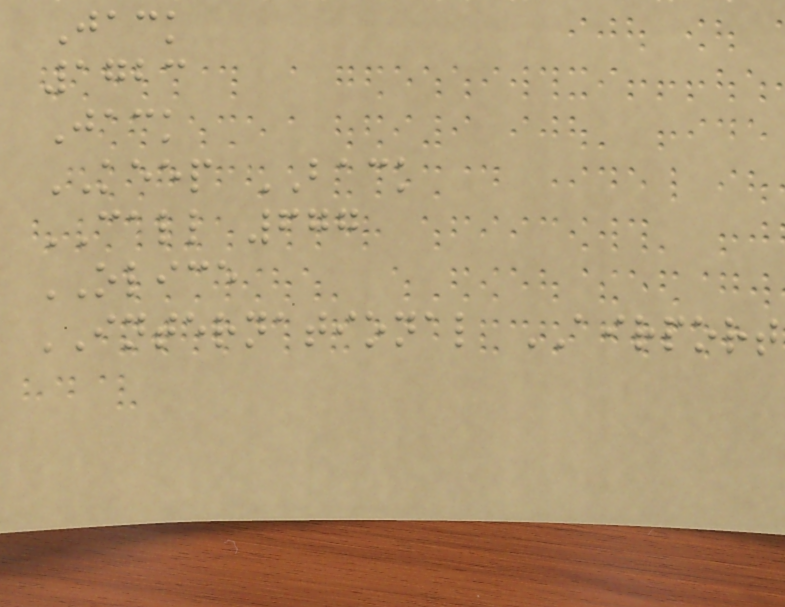Jack
1723
Jack
KEEP BACK
CALL 677
OLICE
INTERNATIONAL AIRPORT
